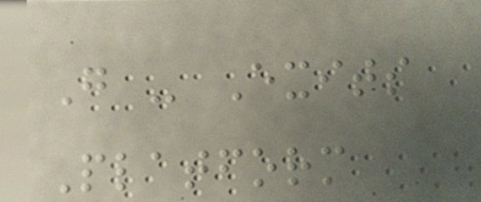G - Exits
Platform
